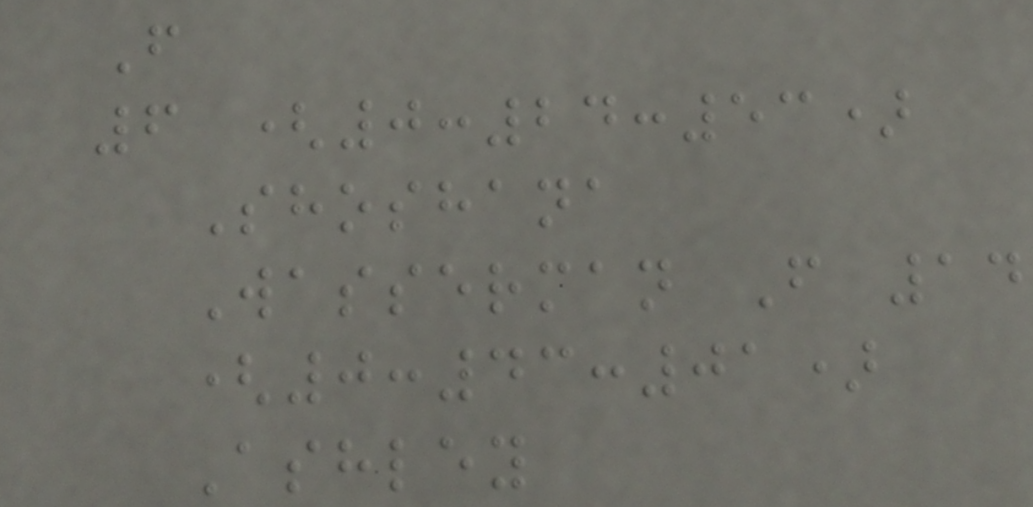F
6 (0:24:53)
Shoshana
Wasserman F 14
(0:43:01)
Ashley
